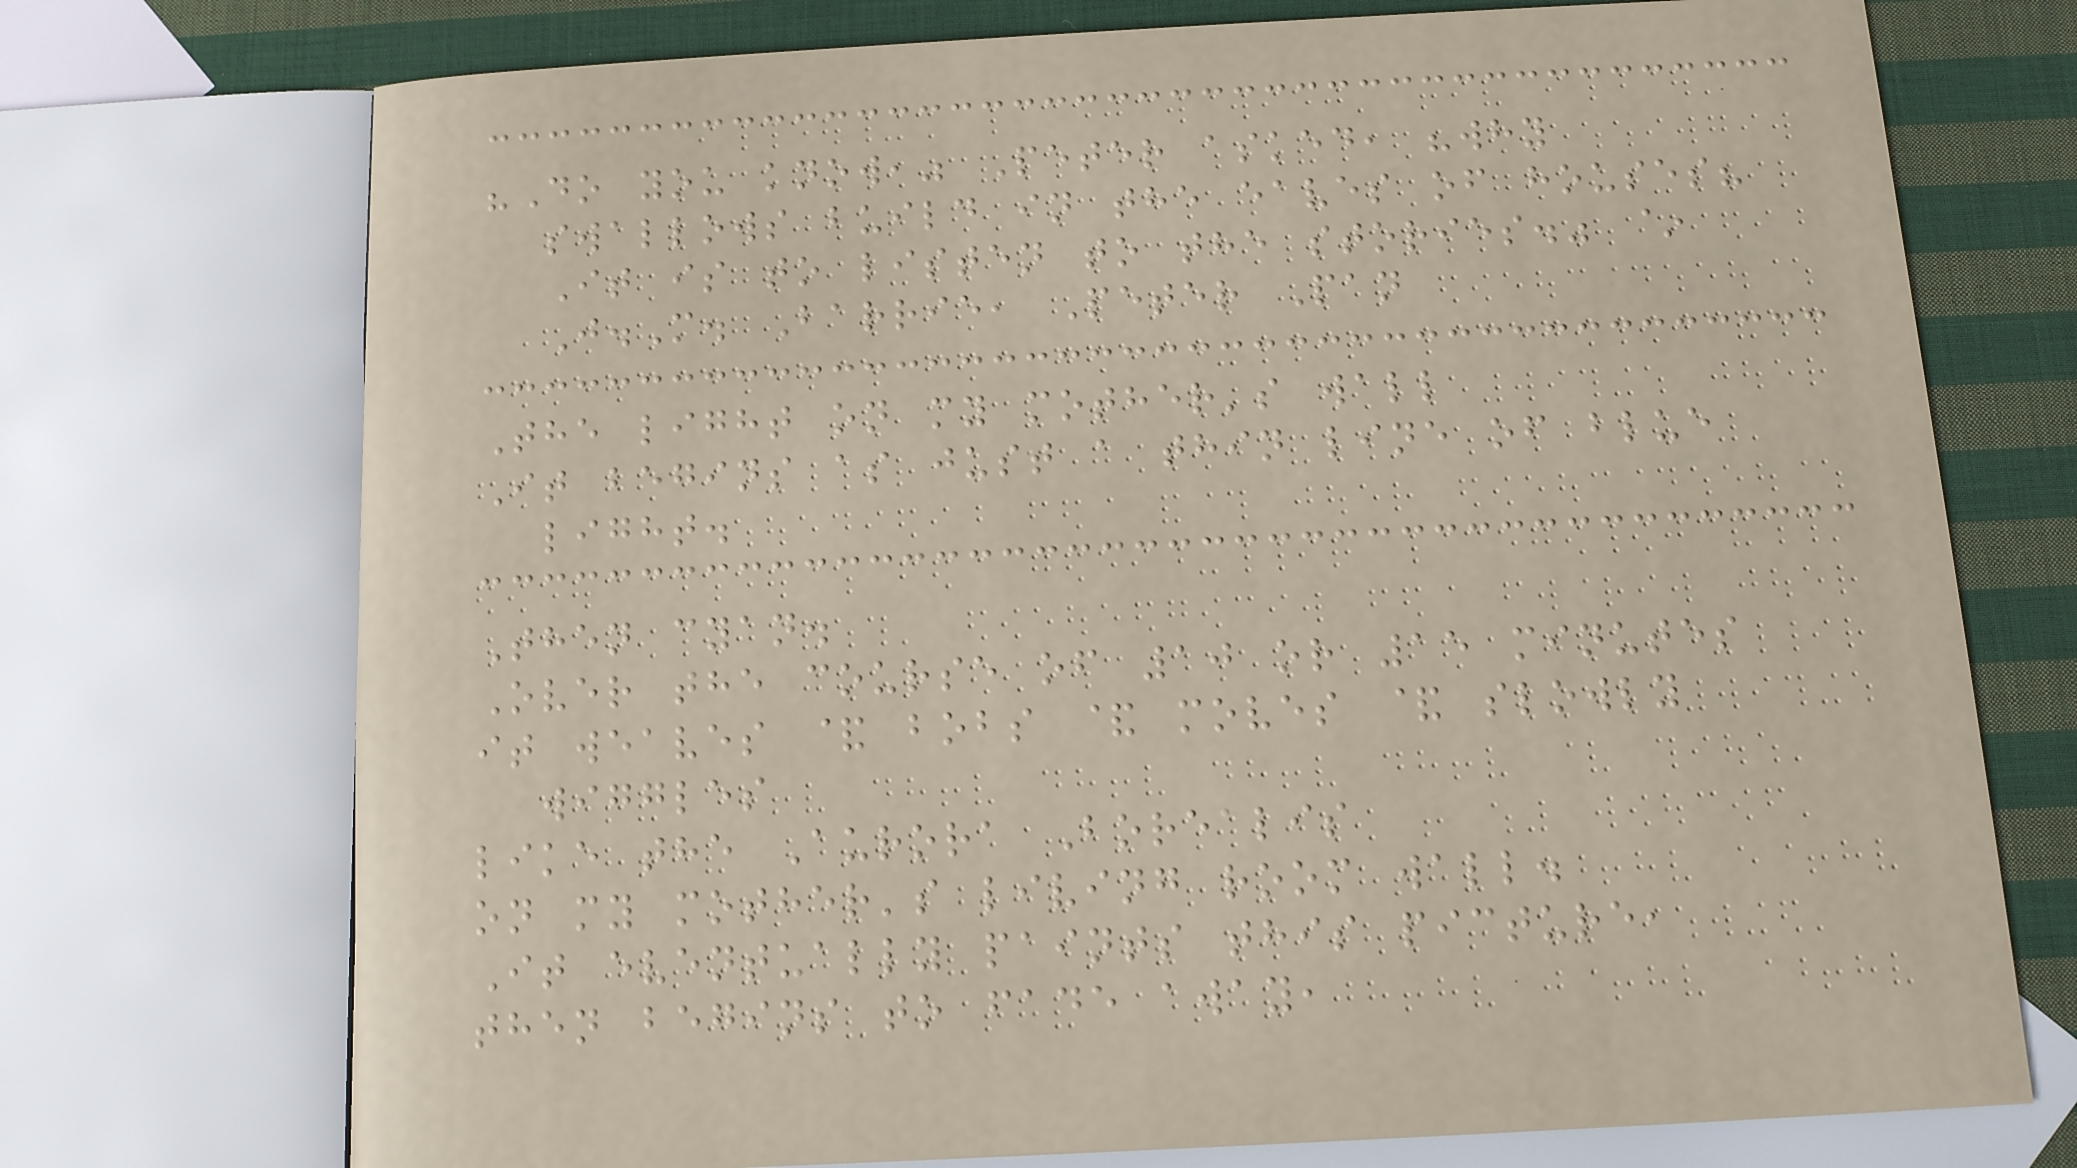"Do you know," Peter asked, "why
swallows build in the eaves of houses?
It is to listen to the stories." ~
J.M. Barrie, Peter Pan
The light on my mother's wall
It begins as just a thin line of blue
light.
Then cyan.
Over the course of 10 or 15 minutes
it weaves & bobs & moves & slowly
wiggles
like the Aurora Borealis
on my mother's living room wall.
It eventually paints this picture,
then begins to fade away,
